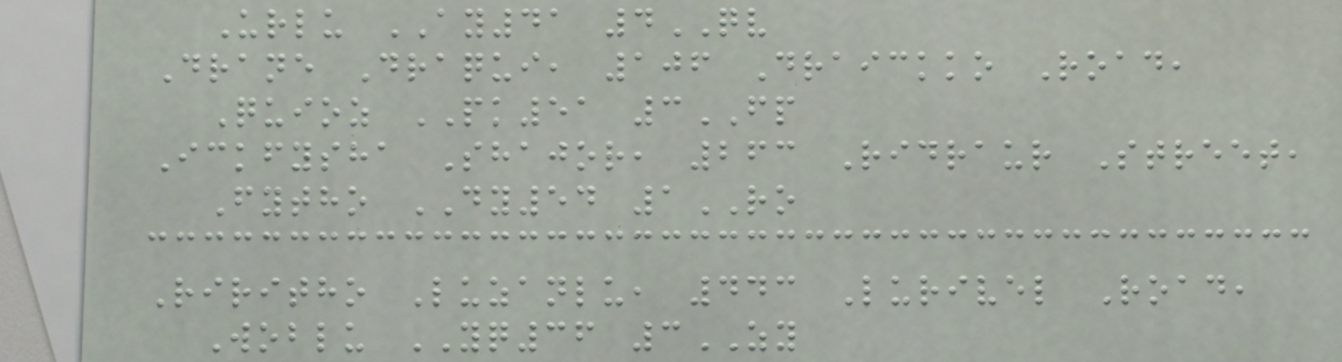Urlu AY41 4QV
Drane Draqui, 106 Draickko Road,
Quioz PK51 3FP
Ickfysha Shajor, 263 Ridraur Street,
Fytho DY54 1RO
Riritho Luzanlu, 443 Lurivel Road,
Woblu YQ36 3ZY
